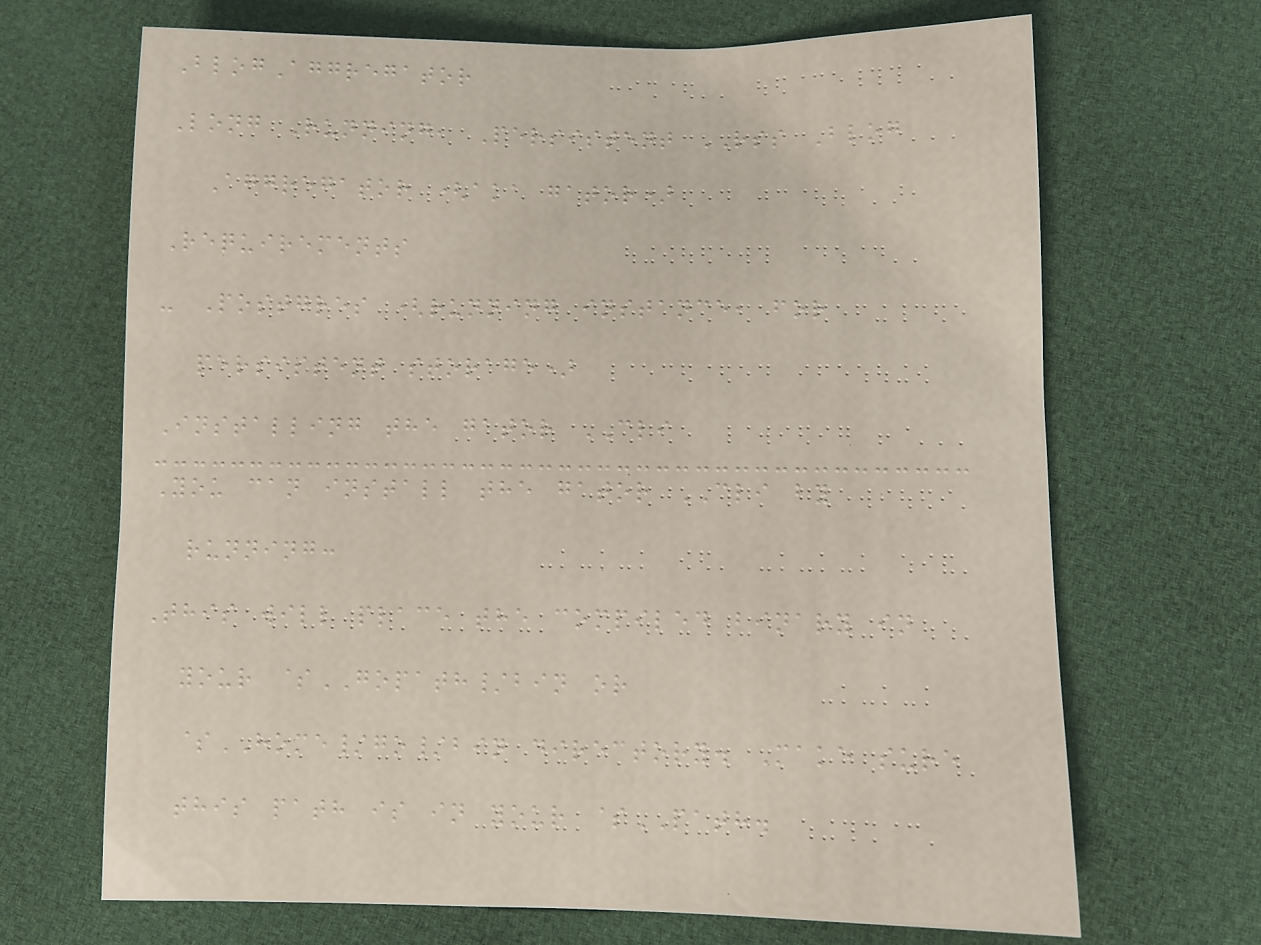BlogAggregator
Long Running, Persistent RSS Blog
Aggregator (aka gator)
Requirements
- Postgres (running instance, for
persistent storage)
Installing the gator CLI
You can install the gator CLI by
running:
This will place the compiled binary in
your $GOPATH/bin or
$HOME/go/bin directory. Make sure
this path is in your $PATH.
